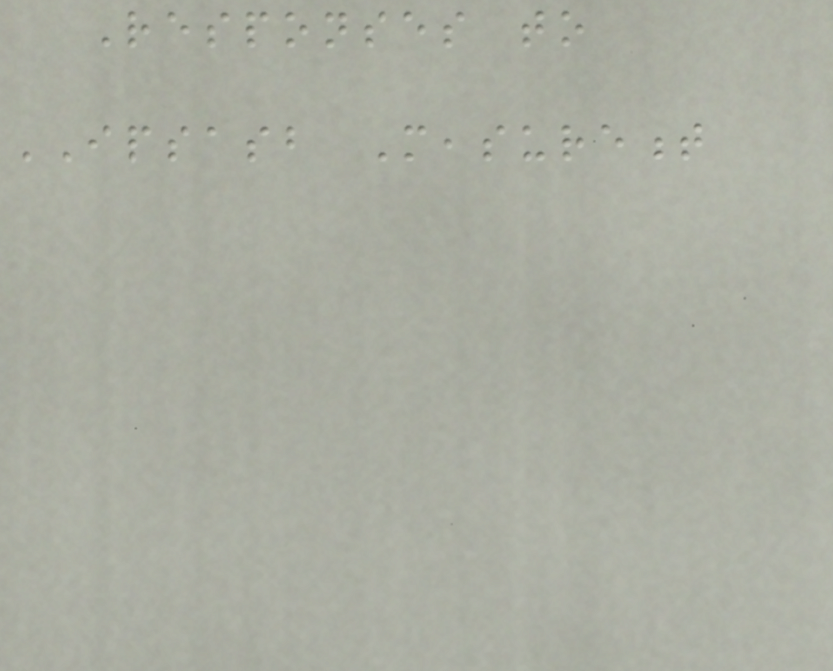Responses to
IPSASB Measurement
